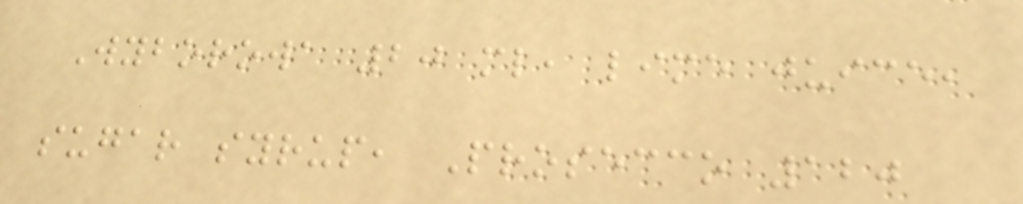Wyborowa 20 ml, lime juice,
sugar syrup, Prosecco 120
